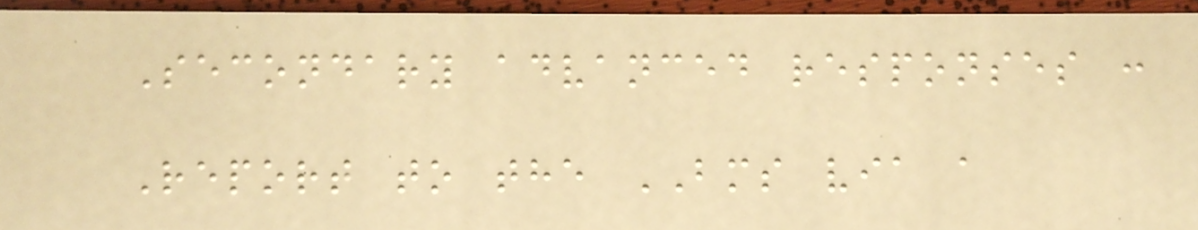Secondary advanced responses :
Report to the BMS via a
